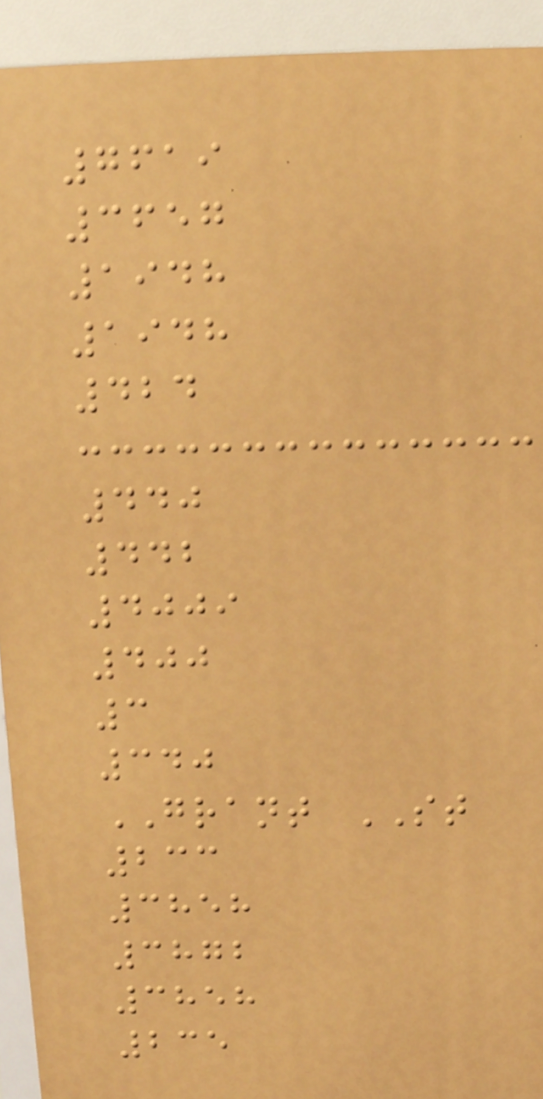7619
3657
1948
1948
424
440
442
4009
400
3
340
GRANT ST
233
3858
3872
3858
235
